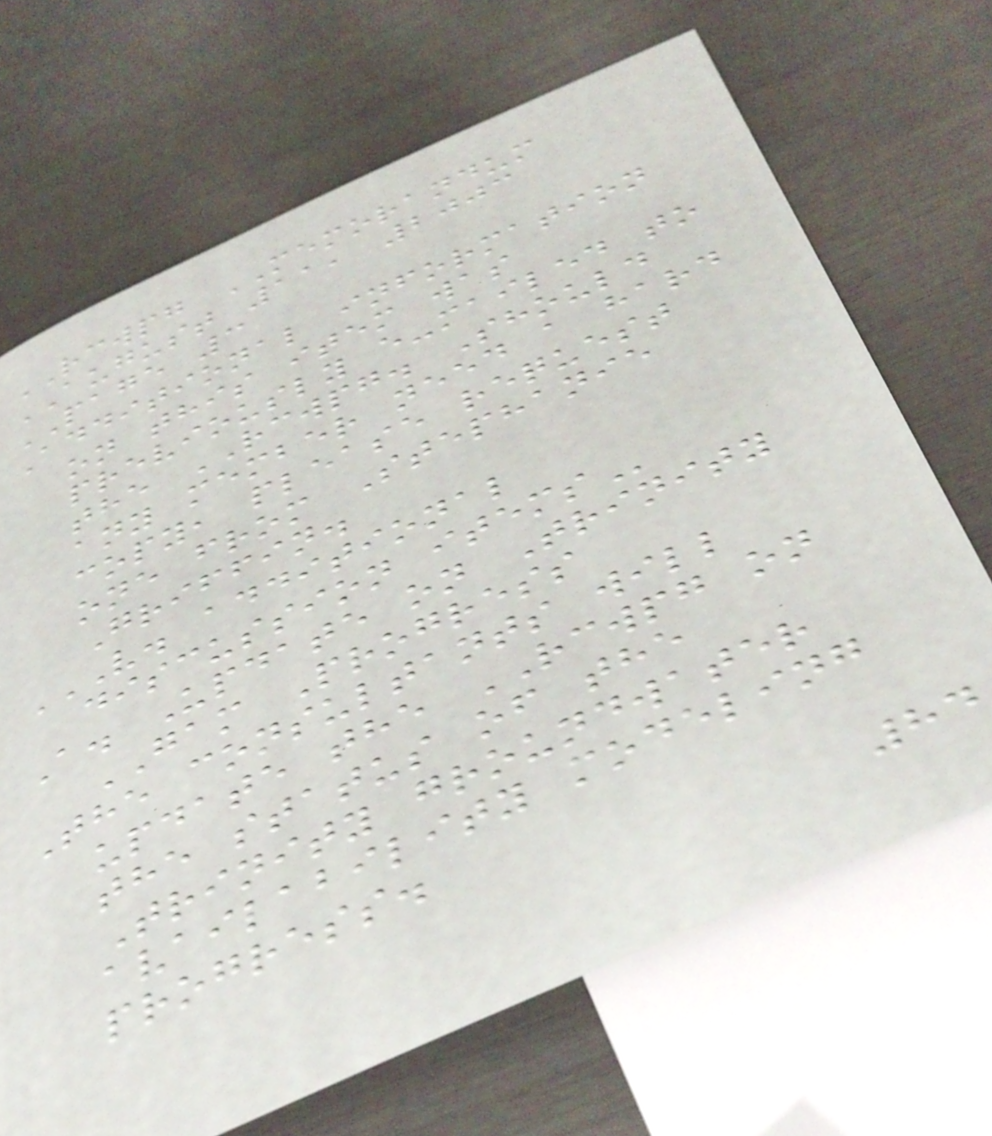RCWPG MEMORANDUM
AUGUST 11, 2003
PAGE 3
Additional information
on this item was
previously e-mailed to
the RCWPG. Should
any member need a hard
copy, please request
one from Stephanie
Griffin.
V. ADDITIONAL
DISCUSSION ITEMS
A. Update on Trinity
GAM Progress
The consultants will
update the RCWPG on
the status of the
Trinity groundwater
availability modeling
progress.
84
